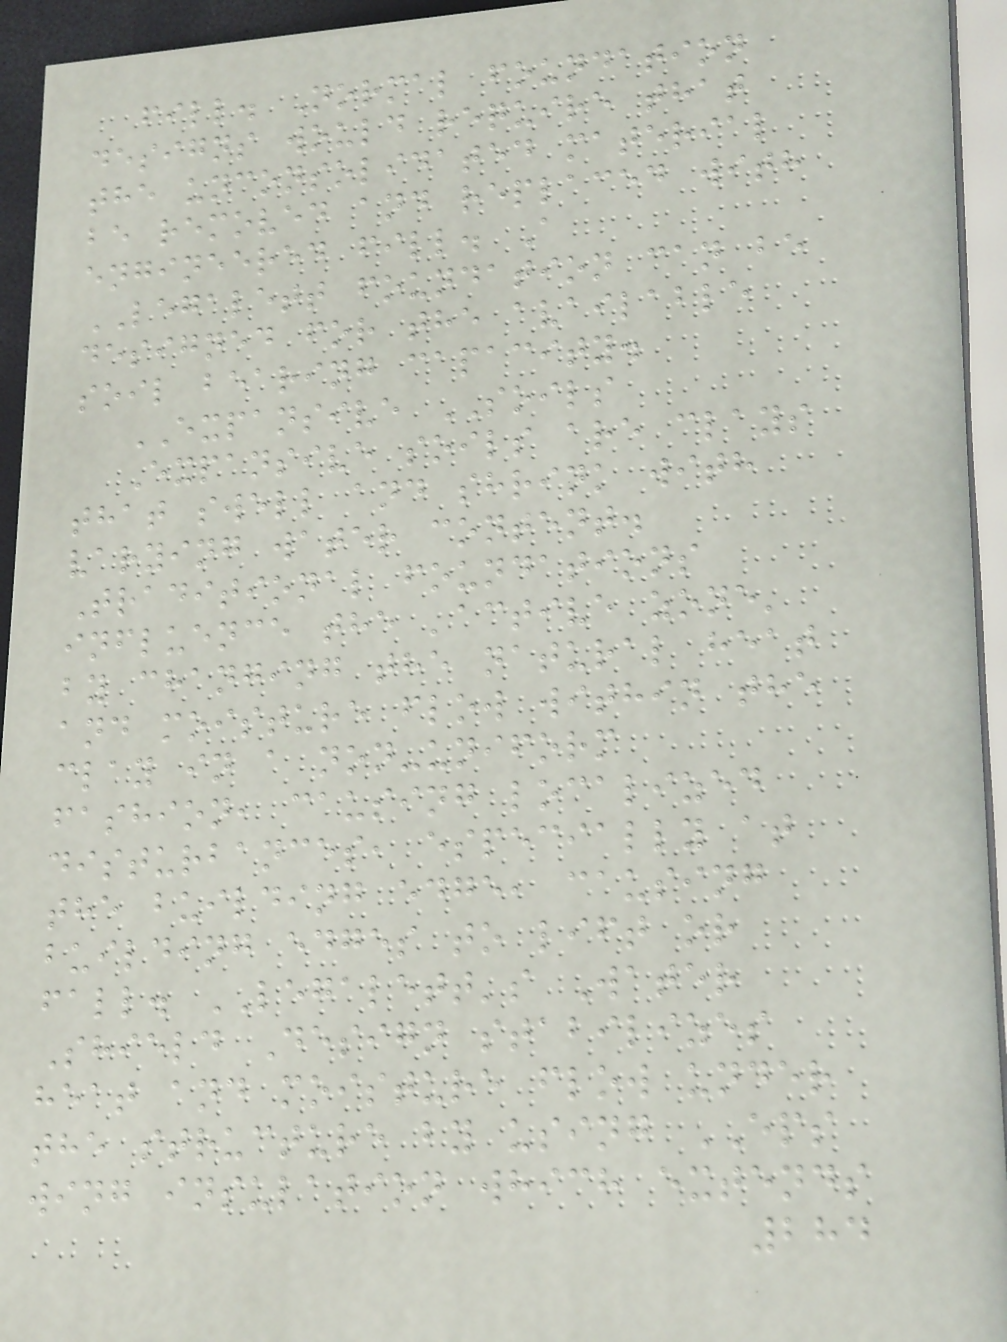fill. Normal foundation
designs would require that
the unconsolidated material
be removed and replaced with
engineered fill. A
LEGALETT foundation can be
designed for the available
soil bearing capacity.
EXPANSIVE SOILS
Expansive soils are clays
that swell and shrink with
varying water content.
Traditional foundations
influence the 'active zone'
by changing the natural heat
and moisture flow within the
clay in a non-uniform
fashion, causing localized
disturbances, especially at
the building edge, causing
building edges to lift or
fall. LEGALETT's Water
Shield Design stabilizes
heat and moisture flow under
the structure by using EPS
wing insulation which extends
284
